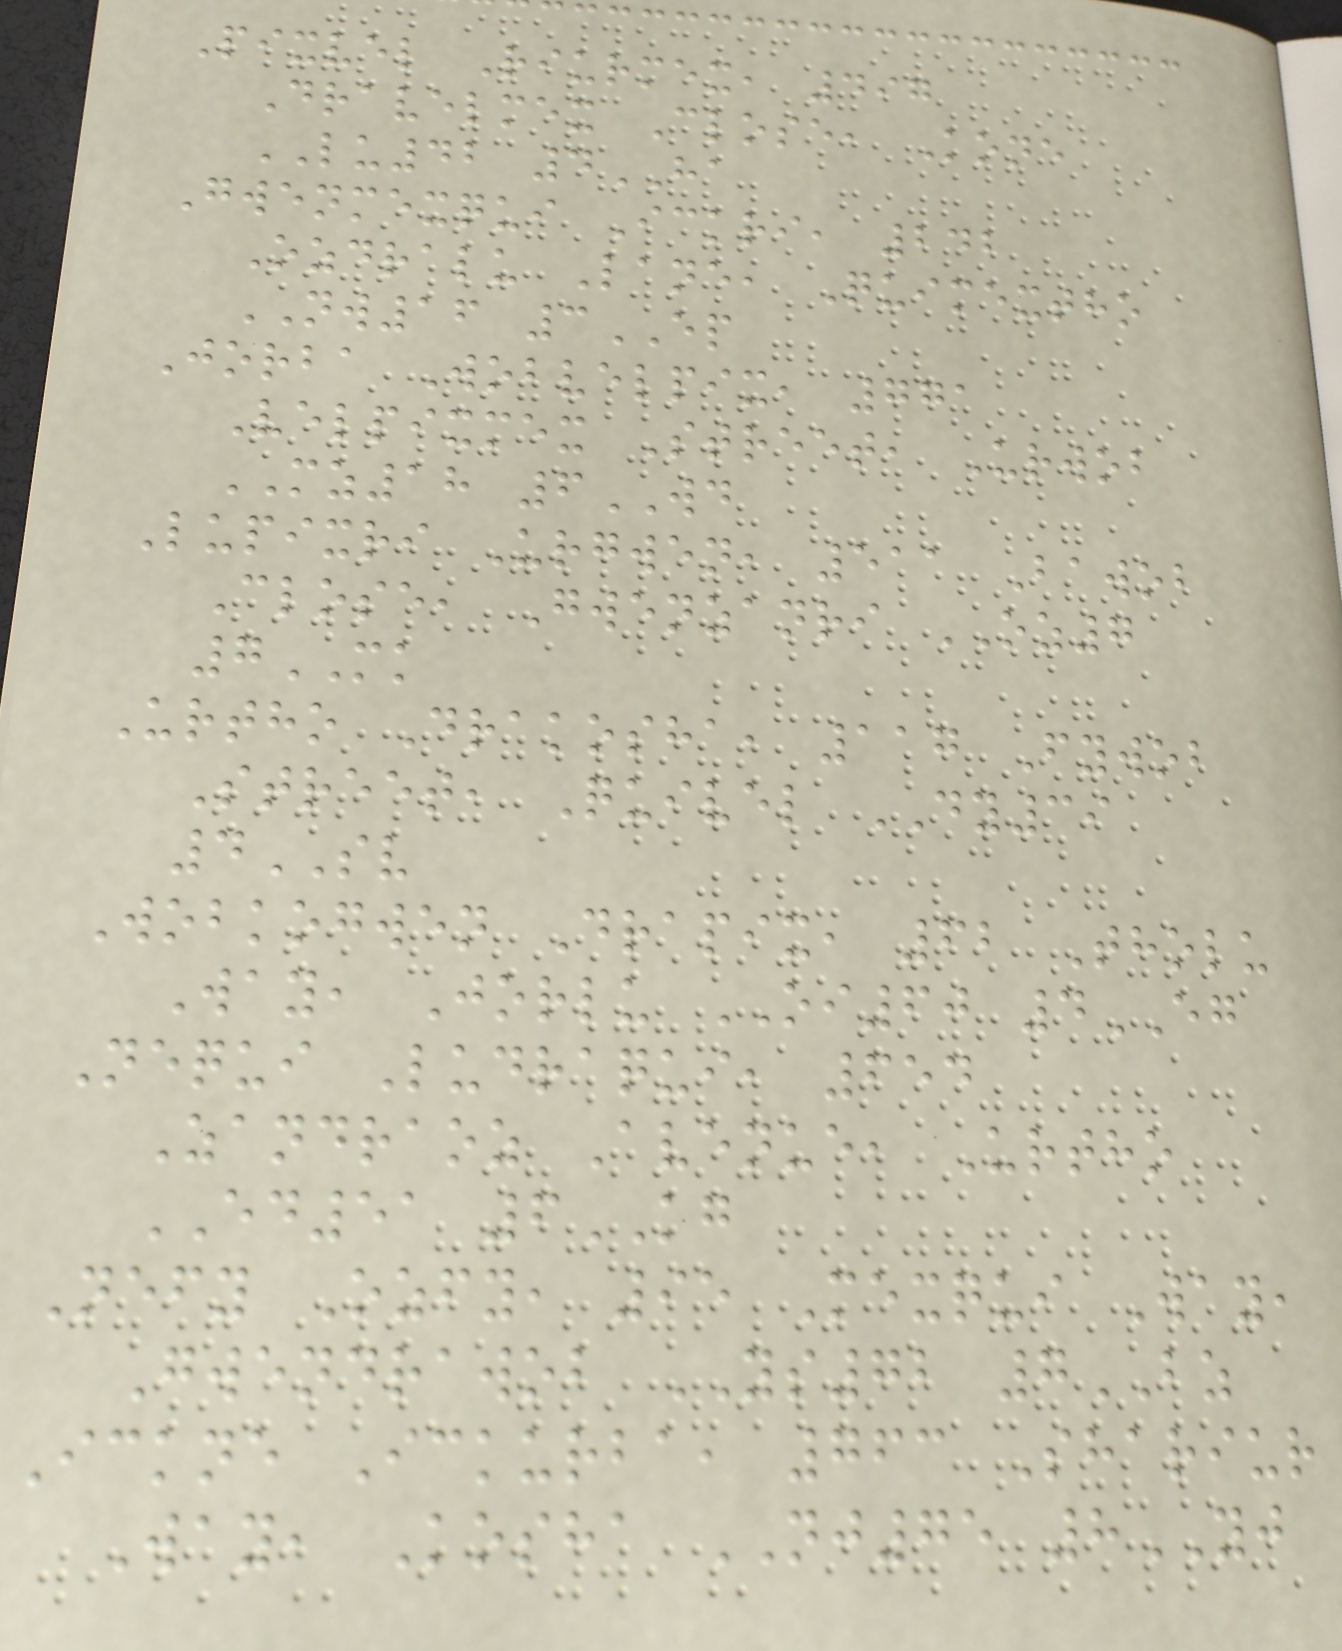Pixvel Riurmex, 497
Dravelmex Close, Kone
LU42 4HA
Gwenmexqui Ickri, 242
Ozdralu Lane, Quimextho
NW16 3EP
Jorba Wobvelpix, 771
Velpixmex Street, Urwob
MZ18 6WD
Lupixri Urgwen, 511 Bawob
Close, Gwenzanri OZ7
7MK
Urtho Drakosha, 117 Fywob
Street, Quivel DY39
4SV
Wobkogwen Drapix, 62 Tholu
Way, Jorlu OI60 4EG
Nequi Ludraqui, 654
Zandraoz Avenue, Urtho
ED51 6KG
Nefy Ozfy, 95 Mexqui Way,
Gwendrawob YS72 7BZ
Ickne Ickurba, 763 Shariur
Way, Kosha NJ75 8YJ
